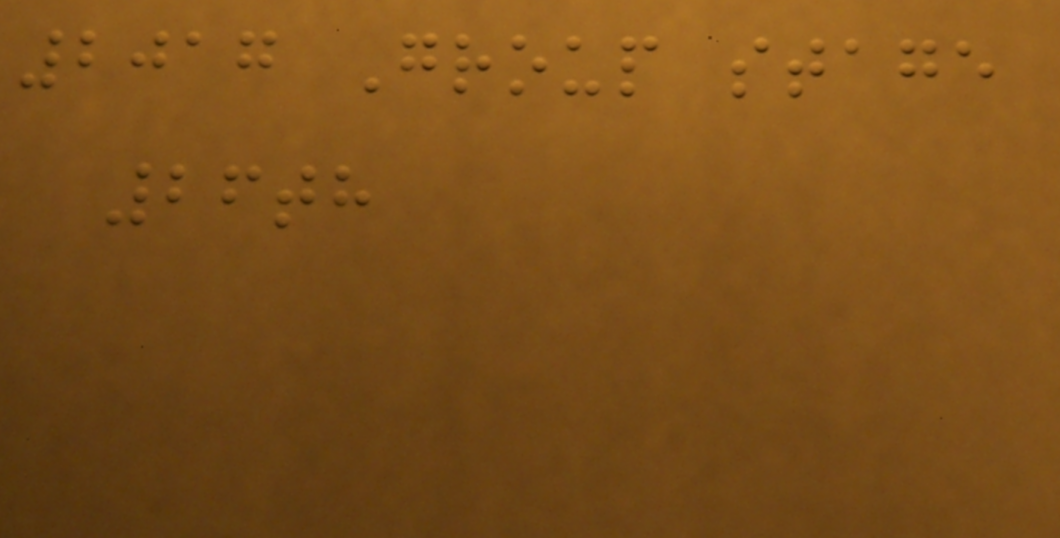2017 Group stage
26th
